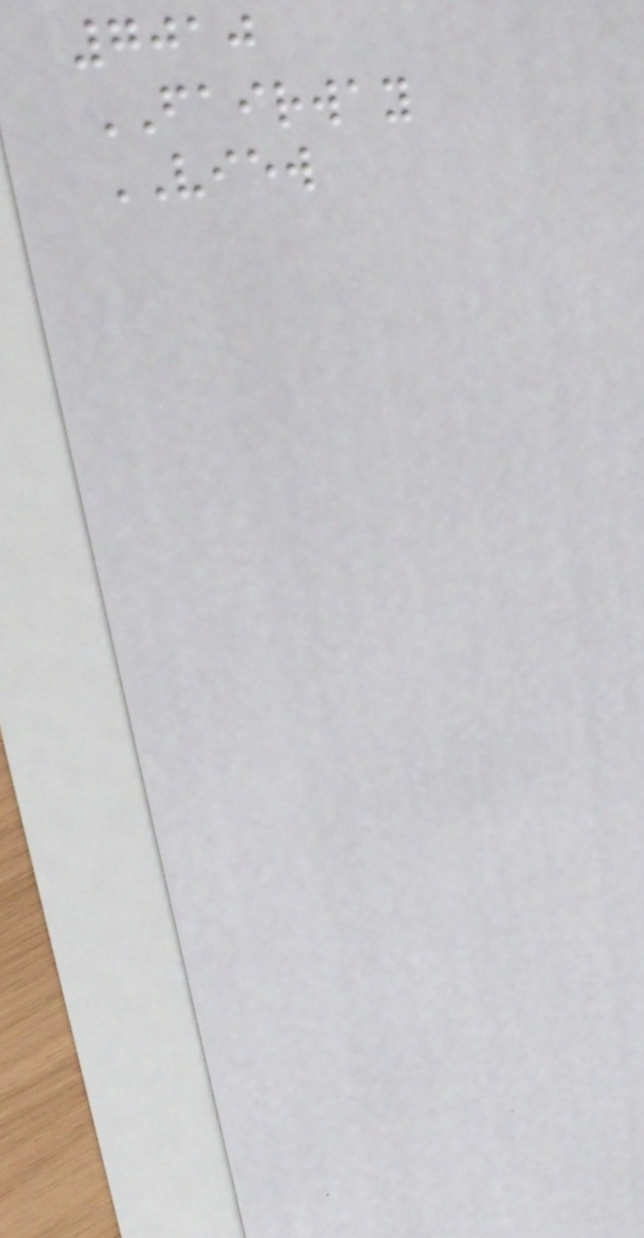7010
FAIRWAY
VIEW
